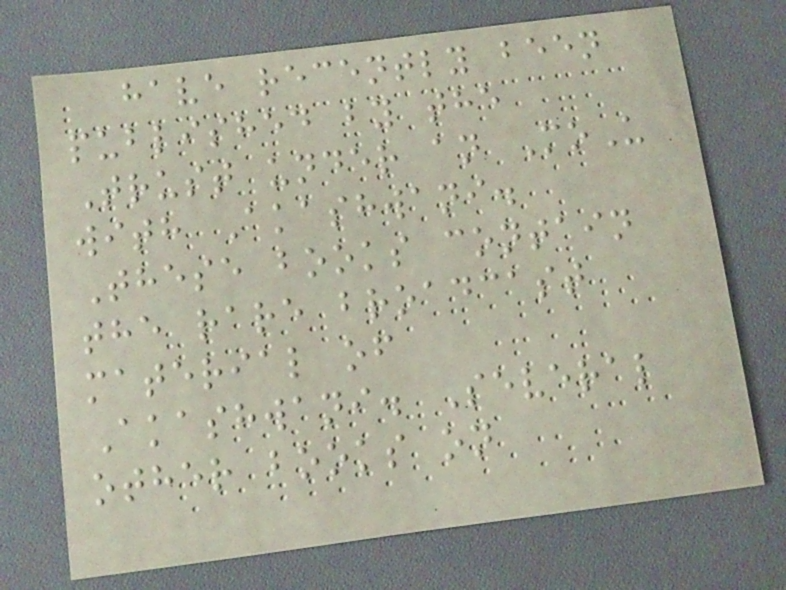have recently been
published by the
Trust under an MoU
with Akashwani.
These books contain
the rare broadcast
material of
Akashwani. Several
other books on
